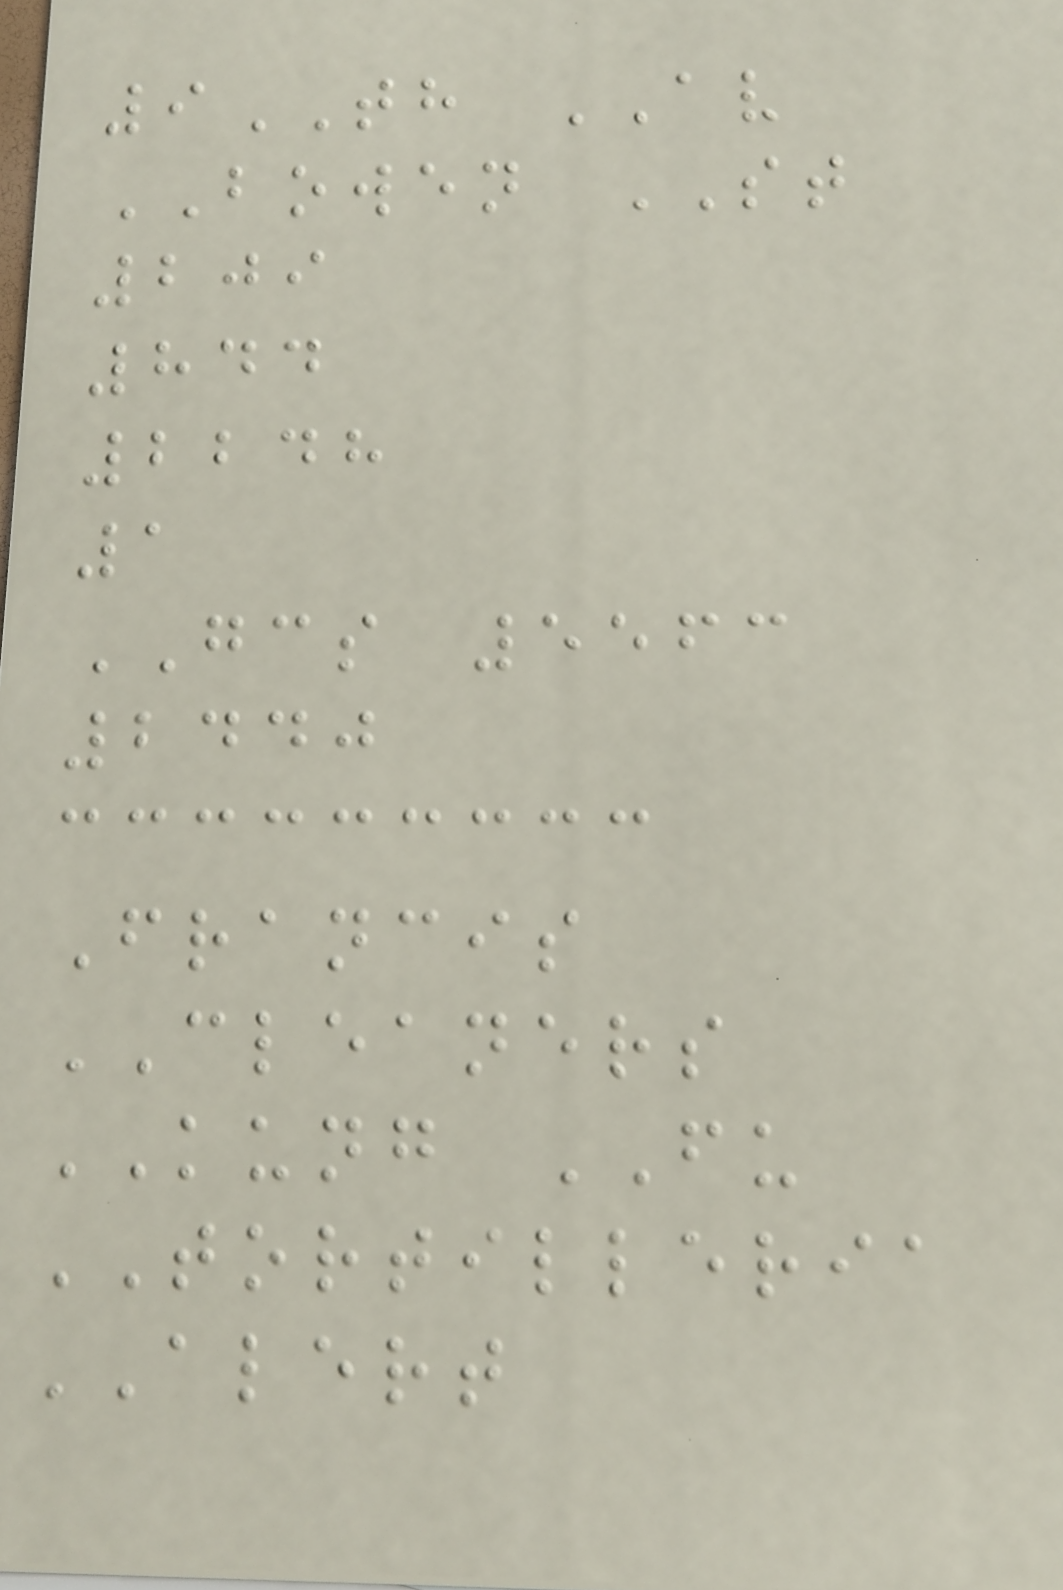9TH AV
BOWEN ST
209
844
2248
1
GCS 5563
2440
Francis
CLEANERS
KUNG FU
TORTILLERIA
ALERT
